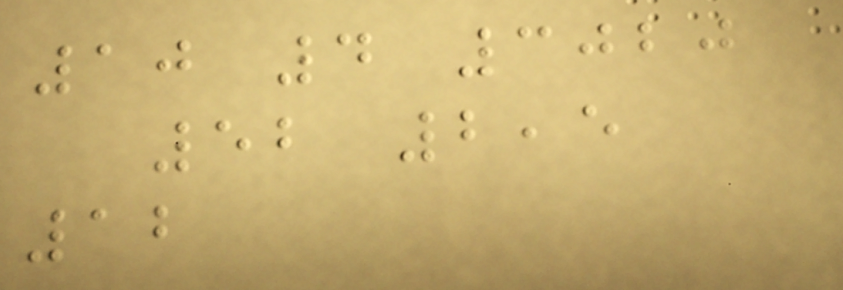10 4 3020
52 2,5
12
